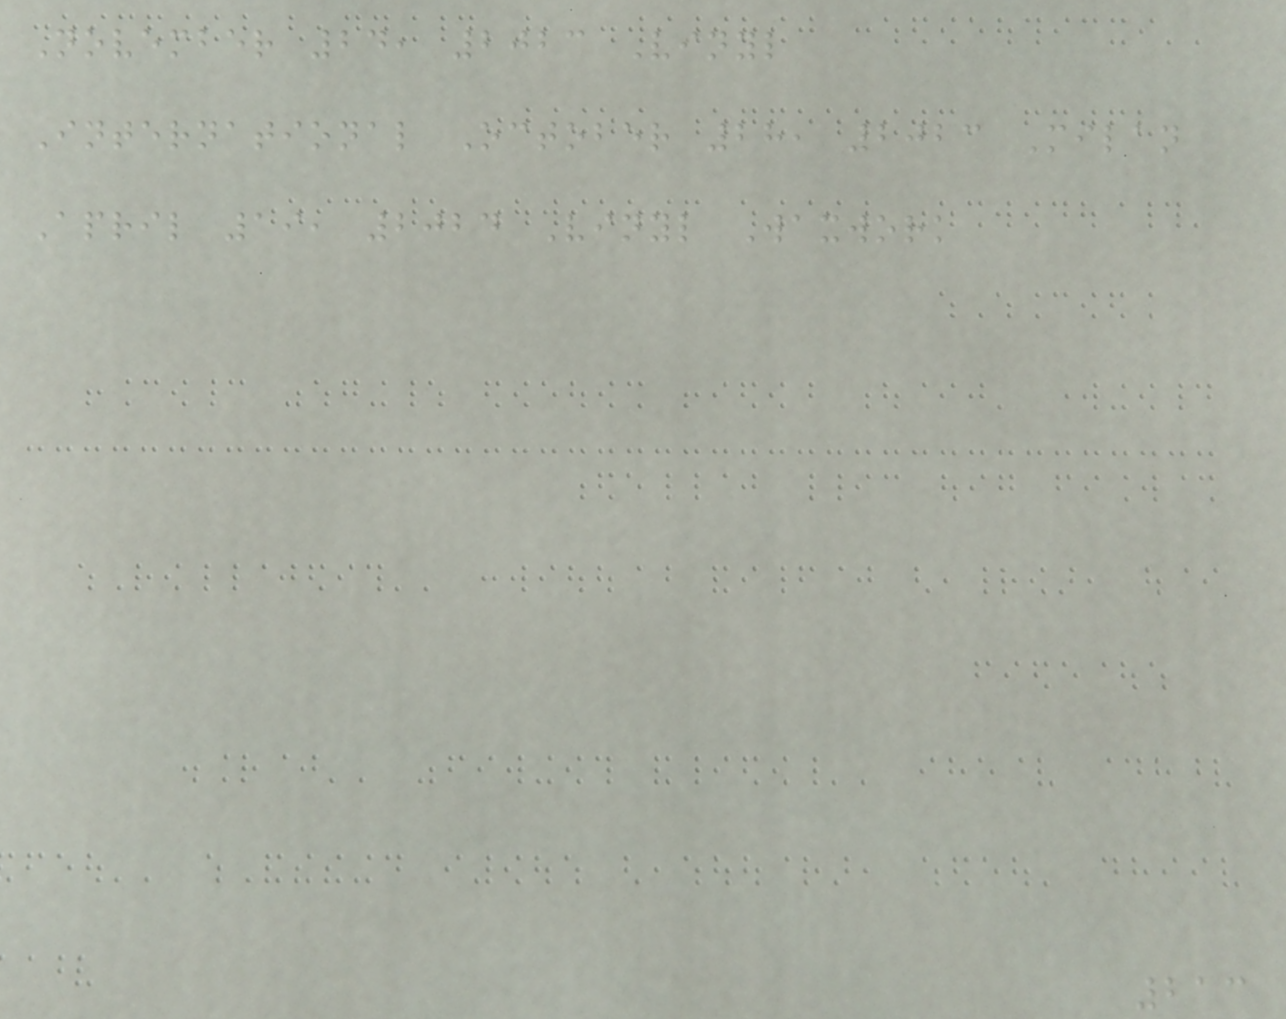November 24, 2023 Vinyl
International October 28, 2023 Milan
April 19, 2024 Vinyl Waxwork
213
